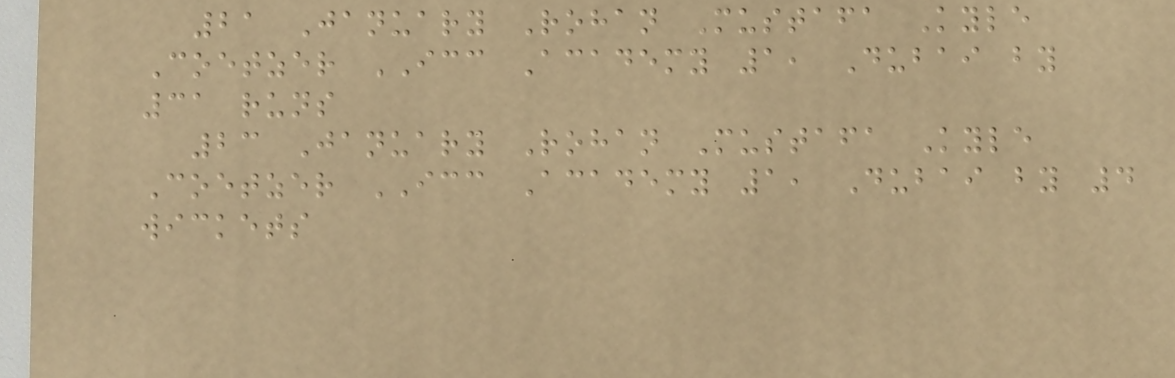21 January Rohan Mustafa Kyle
Coetzer ICC Academy 1, Dubai by
31 runs
23 January Rohan Mustafa Kyle
Coetzer ICC Academy 1, Dubai by 4
wickets
